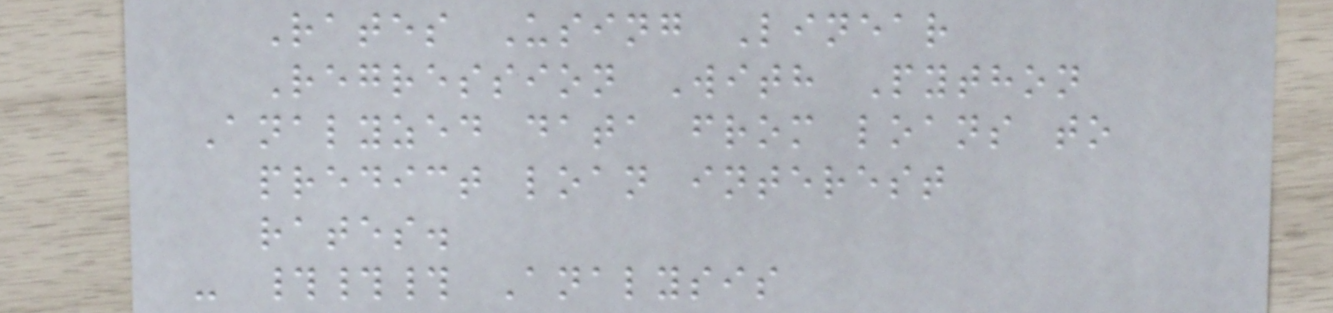Rates Using Linear
Regression With Python
Analyzed data from loans to
predict loan interest
rates.
- ### Analysis
